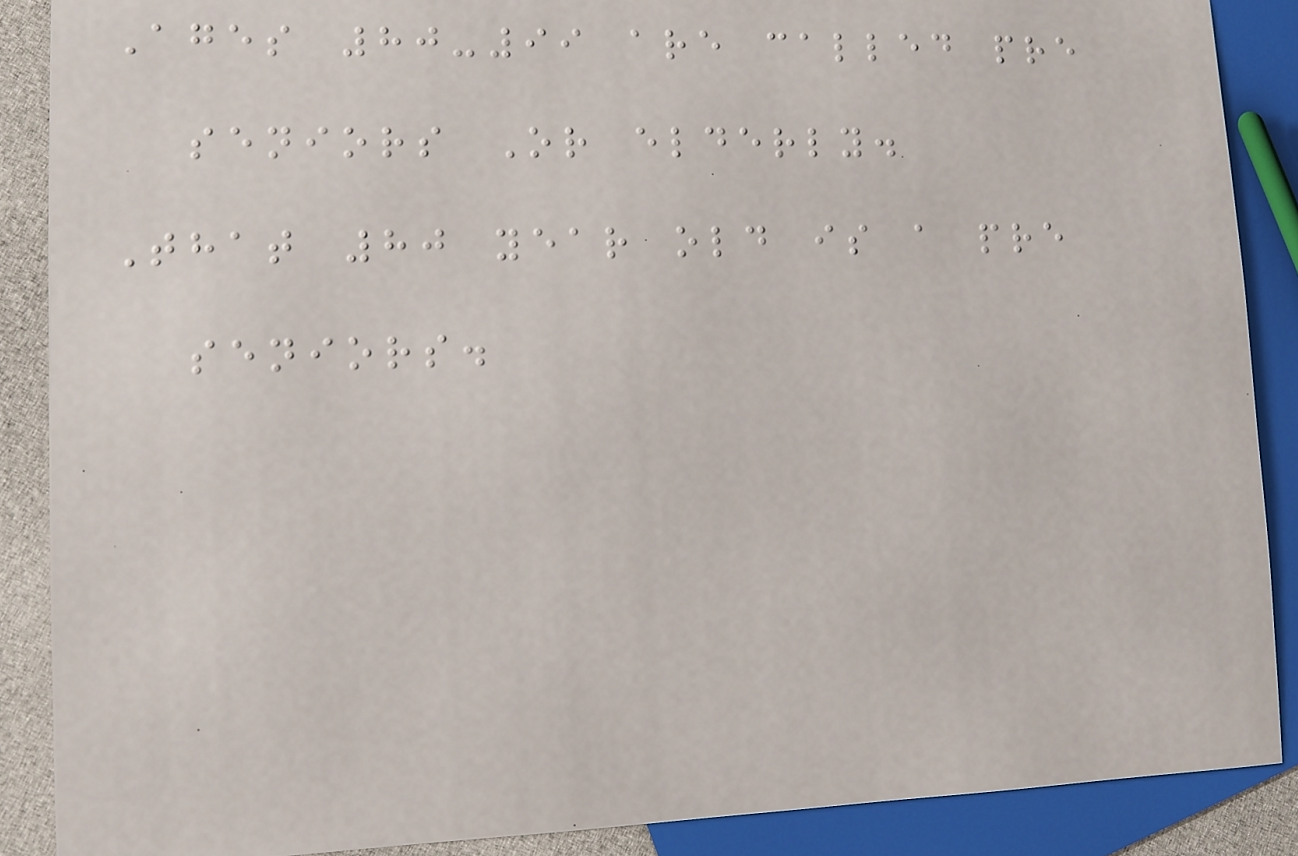Ages 80-99 are called pre
seniors Or elderly.
That 80 year old is a pre
seniors.
